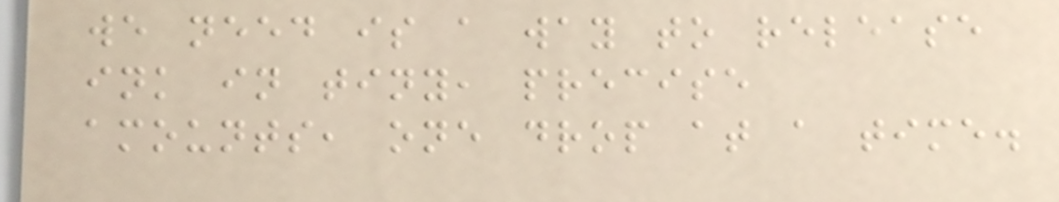we need is a way to release
ink in tiny, precise
amounts, one drop at a time.
